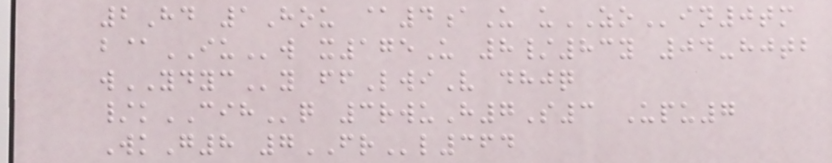2Hd 1Hou @4aU uZOin0tm
b@IUw x175U 8/83y 04-hjtb
wYDYCy ffLwiV dhjq
/kCIHq 3rwuH7S3 Upu7
WkG8 7FRl364
